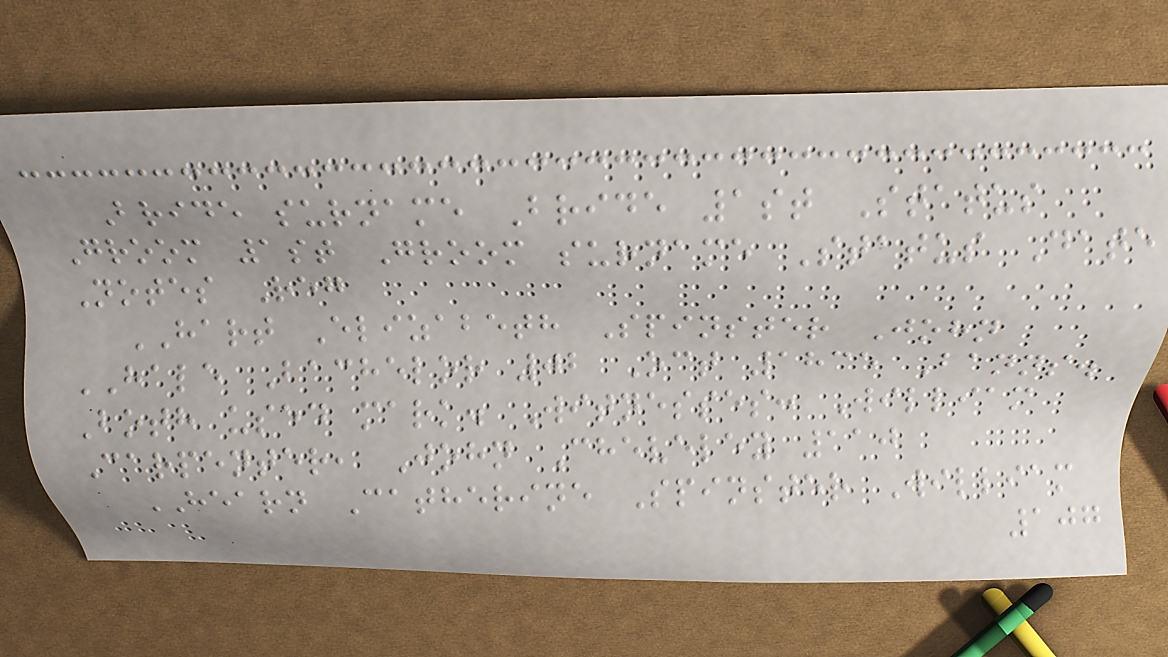Bride surname Bride 1st Status
Groom 1st Groom surname Status Date
Notes Reg
HART Elizabeth Spinster John
HALE Bachelor 02 Oct 1835 Banns.
Both used mark. Witnesses: William
Carpenter, John Cheveley 110
HEARN Catherine Spinster William
107
